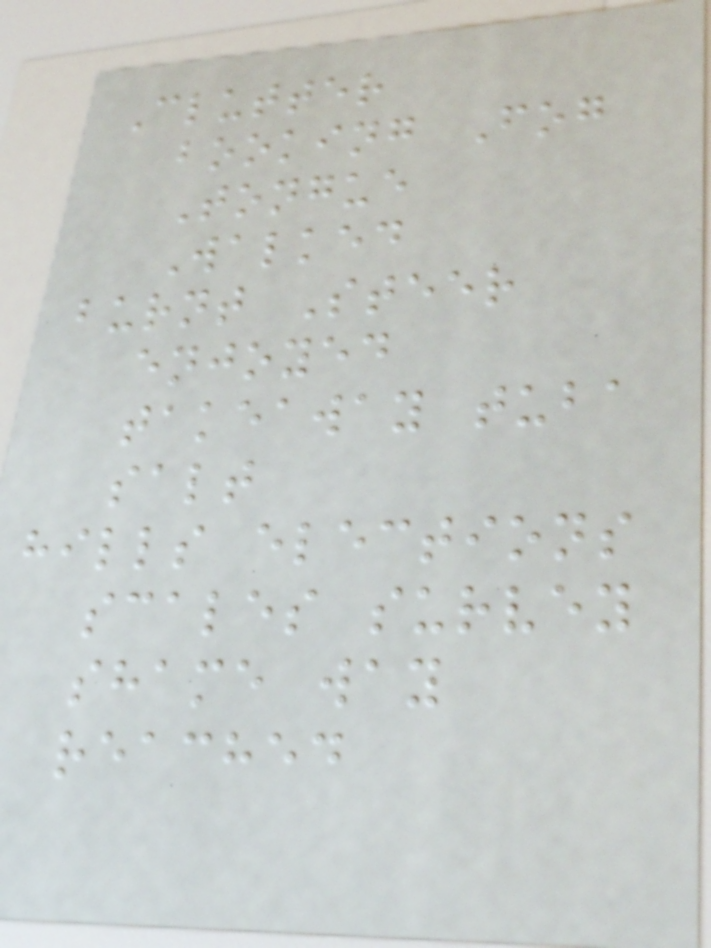Clutter
booking Fog
Tongue
Walked
burnt Steer
enjoyed
takeaway tuba
salt
hills elections
scales survey
shame way
reached
